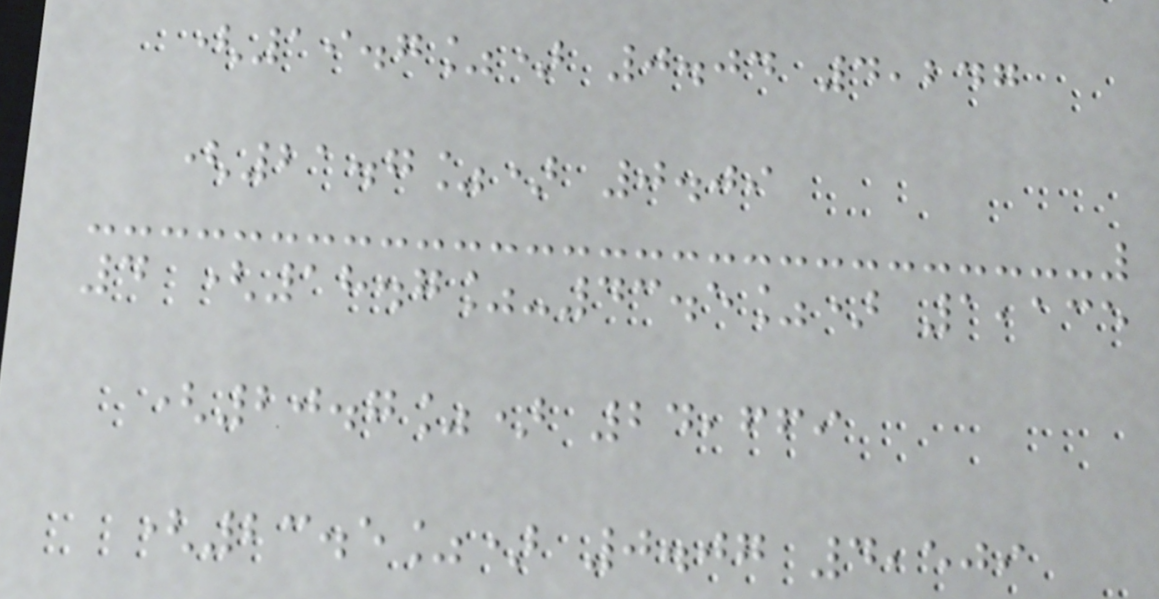(19.7%) 0.04 4,247
(21.7%) 0.09
4 (18.7%-43.5%) 1,135
(20.7%) 24,669
(23.5%) 0.07 4,509
